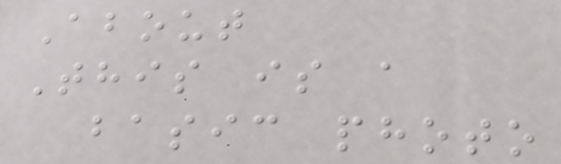About
This is a
basic photo
